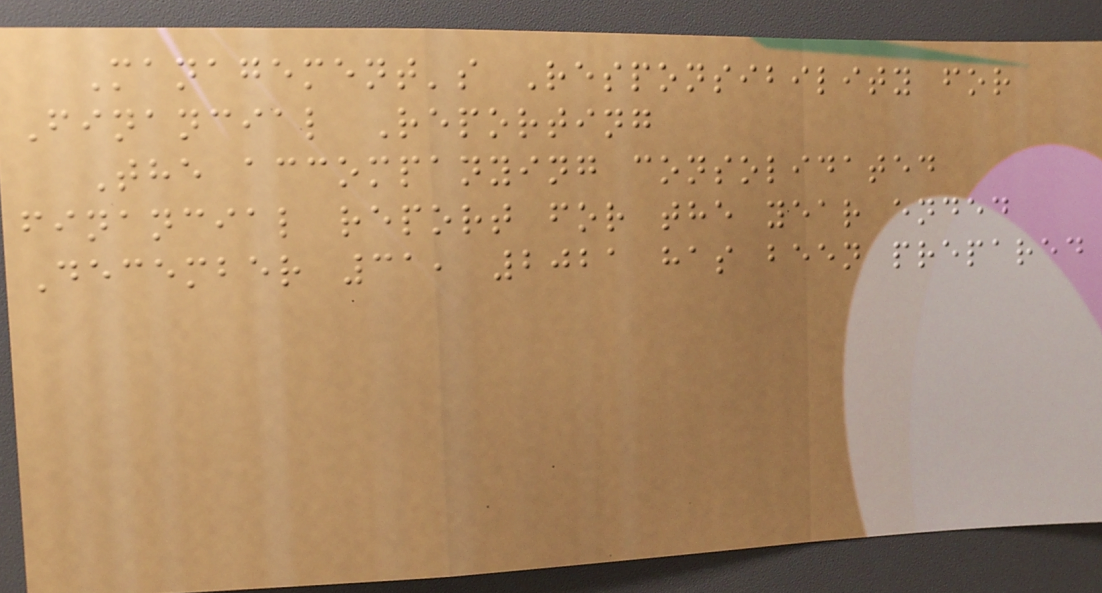Management's Responsibility for
Financial Reporting
The accompanying consolidated
financial report for the year ended
December 31, 2021 has been prepared
